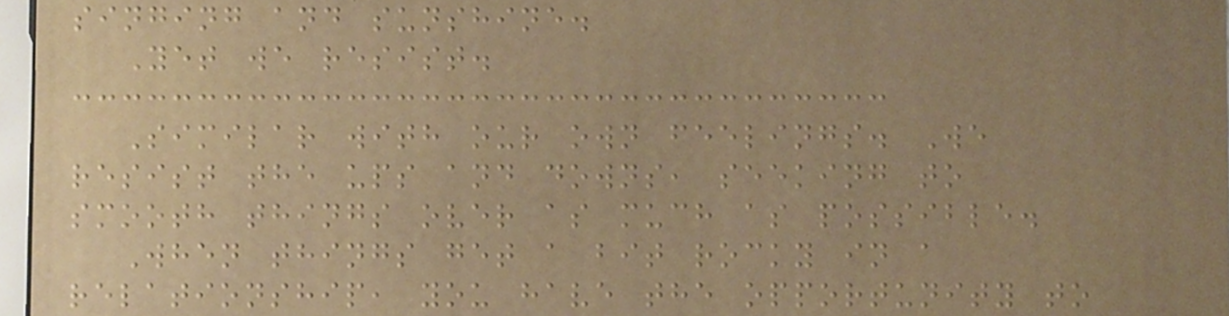singing and sunshine.
Yet we resist.
Similar with our own feelings. We
resist the ups and downs, seeking to
smooth things over as much as possible.
When things get a bit rocky in a
relationship, you have the opportunity to
